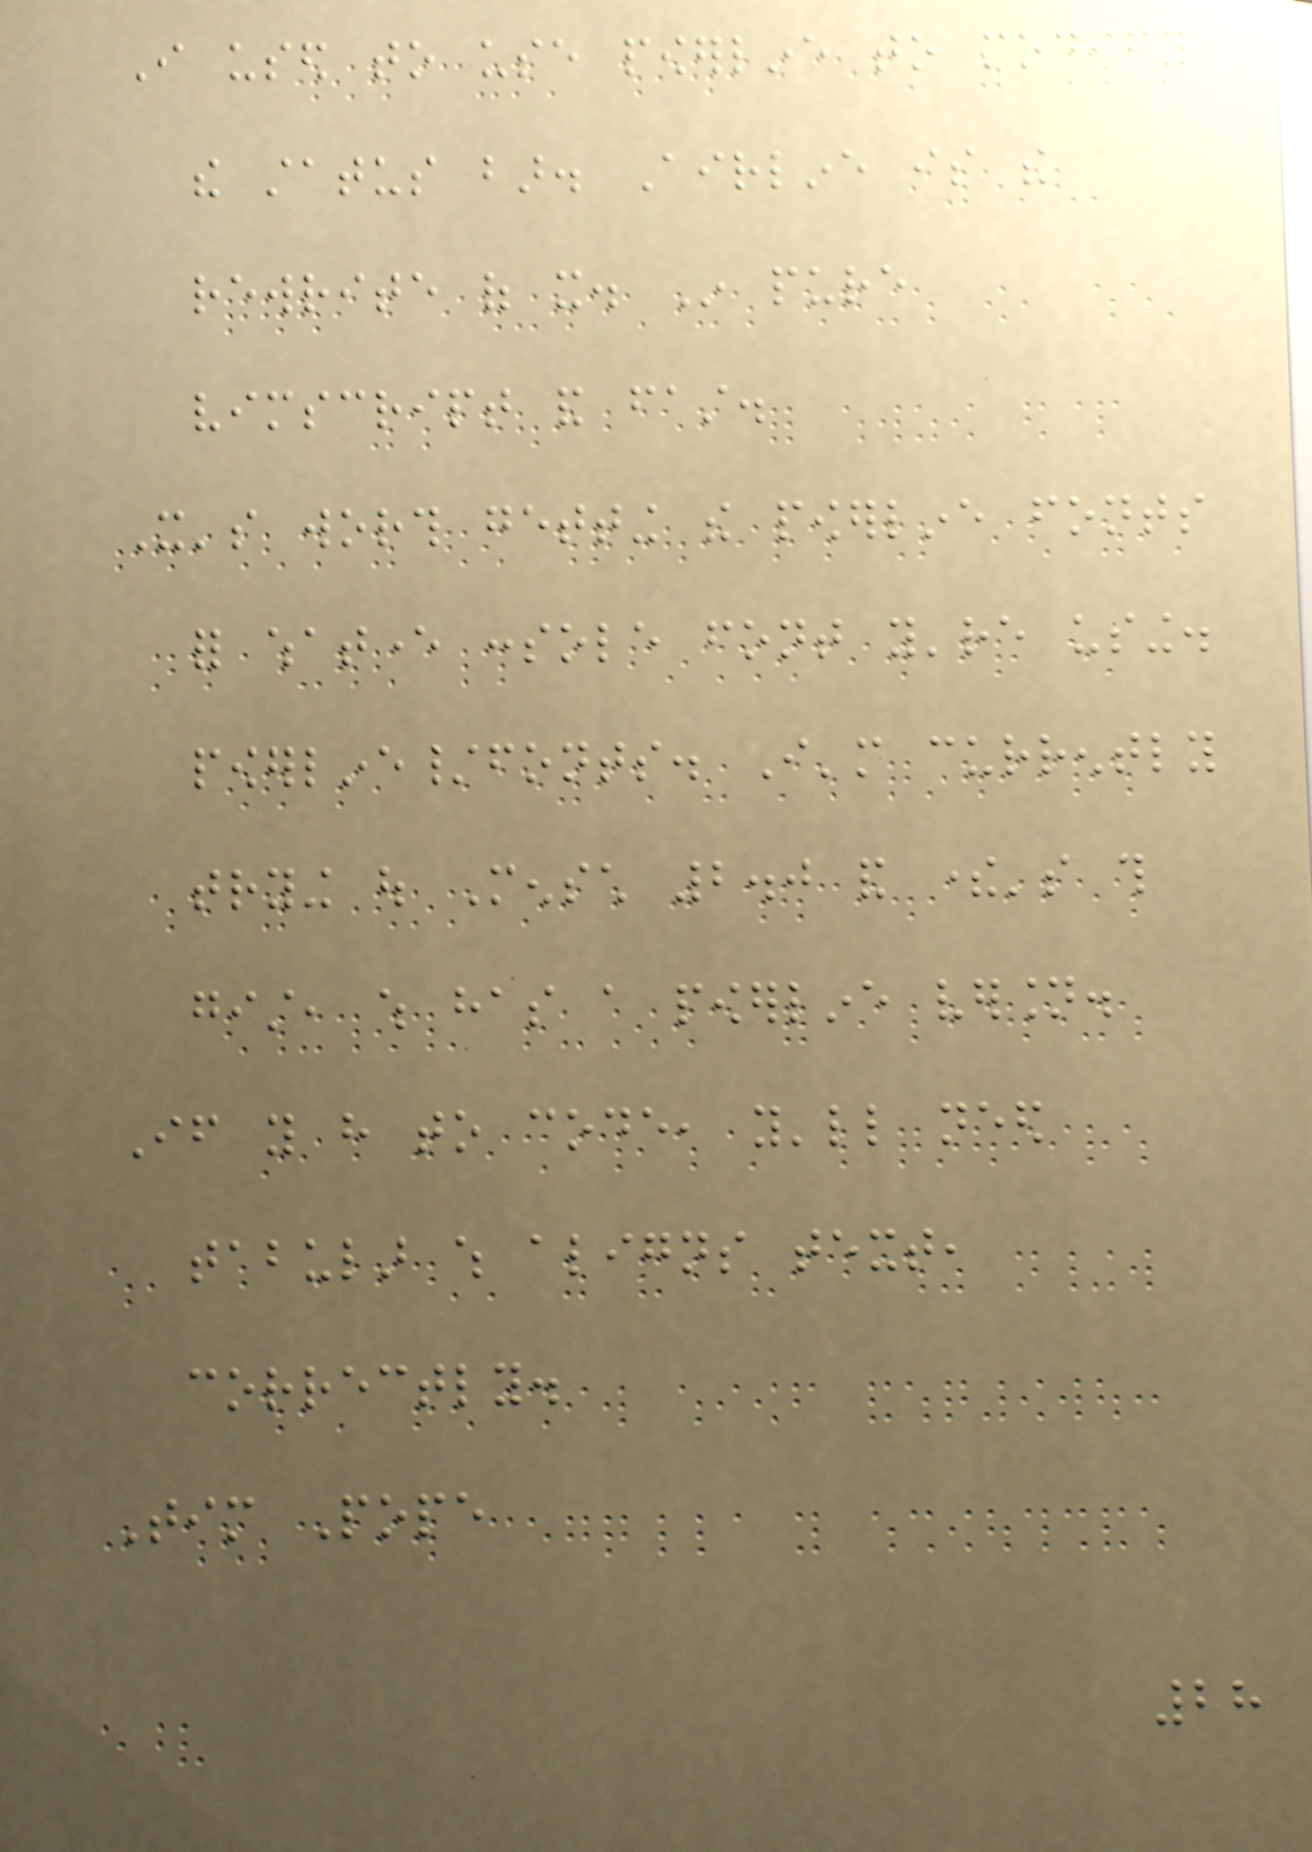I used to use powerline to modify
the status bar. Airline is the
rewrite of it. In pure
vimscript and fast.
It's worth getting the powerline fonts
for whatever console font you're using.
powerline/fonts. I'm currently
trying out Mensch 2.0 and there's this
gist, which has a powerline version.
If you have to code, you'll need
tabular which aligns text,
correctly.
Tim Pope
28
